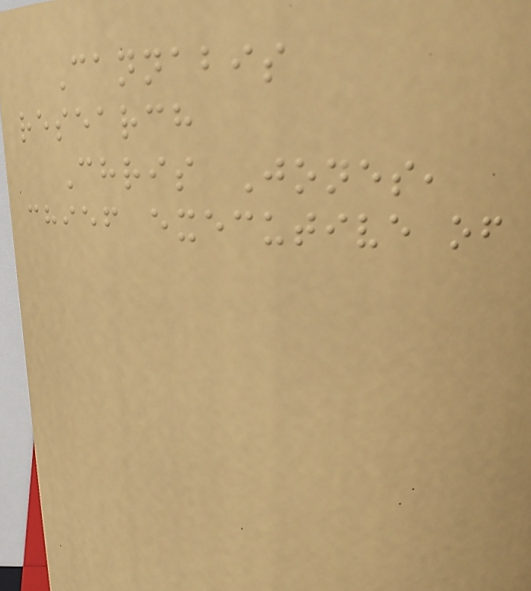Cannabis
research
Chris Jones,
chief executive of
